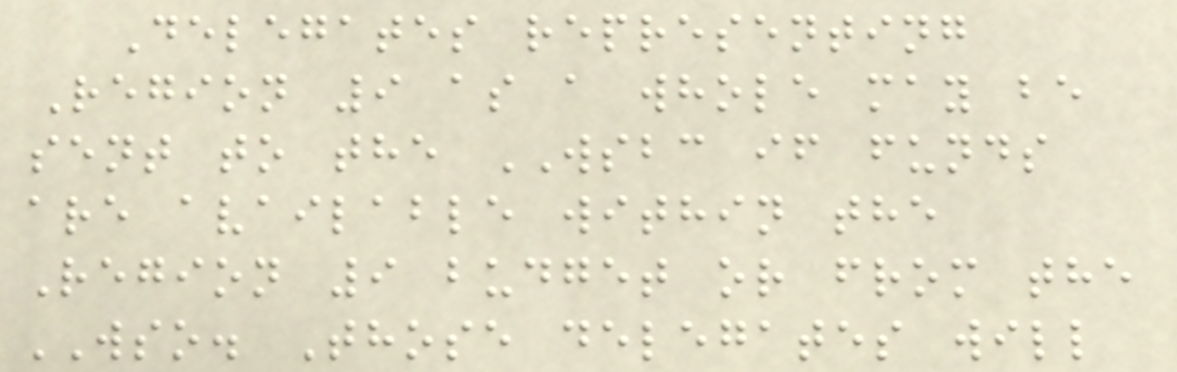Delegates representing
Region 9 as a whole may be
sent to the WSBC if funds
are available within the
Region 9 budget or from the
WSO. Those delegates will
